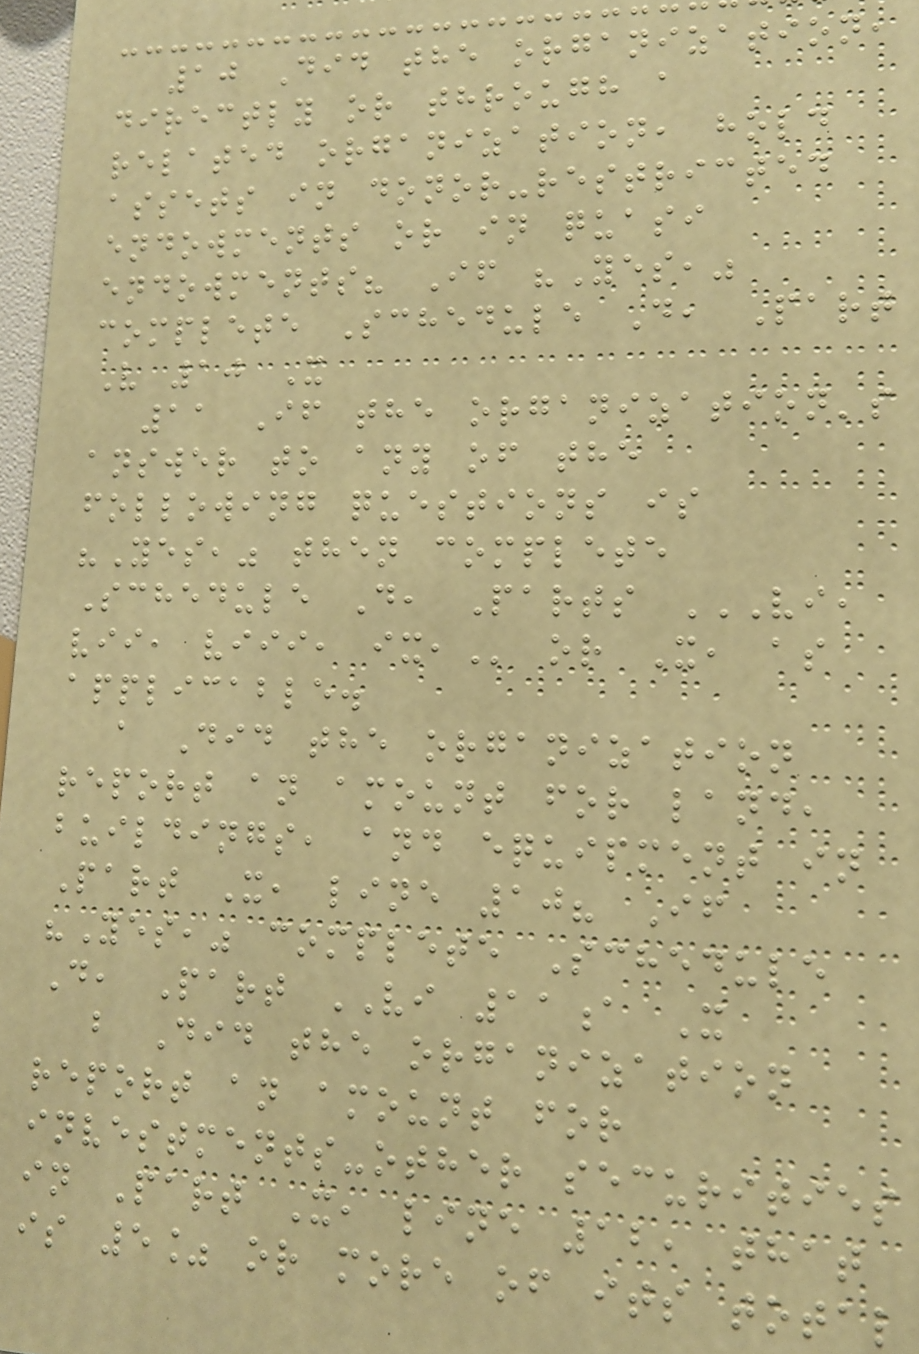10 Did the organization,
directly or through a
related organization, hold
assets in donor-restricted
endowments or in quasi
endowments? If "Yes,"
complete Schedule D, Part
V 10 X
11 If the organization's
answer to any of the
following questions is
"Yes," then complete
Schedule D, Parts VI,
VII, VIII, IX, or X, as
applicable.
a Did the organization
report an amount for land,
buildings, and equipment in
Part X, line 10? If
"Yes," complete Schedule
D, Part VI 11a X
b Did the organization
report an amount for
investments-other securities
in Part X, line 12, that
is 5% or more of its total
